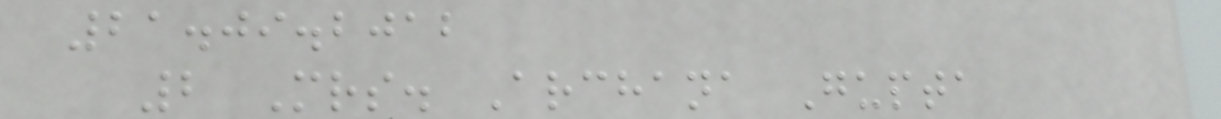21.09.2012
2 Mrs. Archana Gupta
